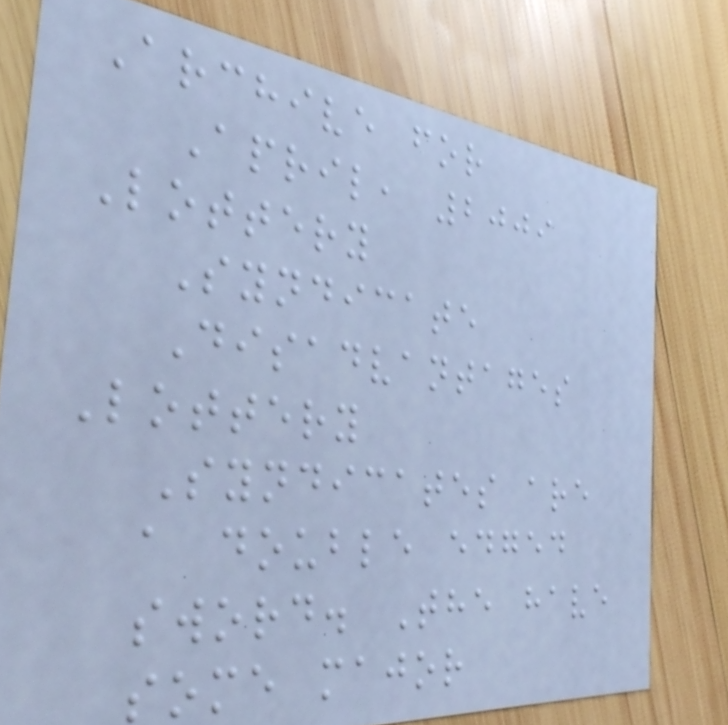Archive for
April, 2009
Lottery
Syndicate
Disadvantages
Lottery
Syndicates are
a double edged
sword. The have
some major
